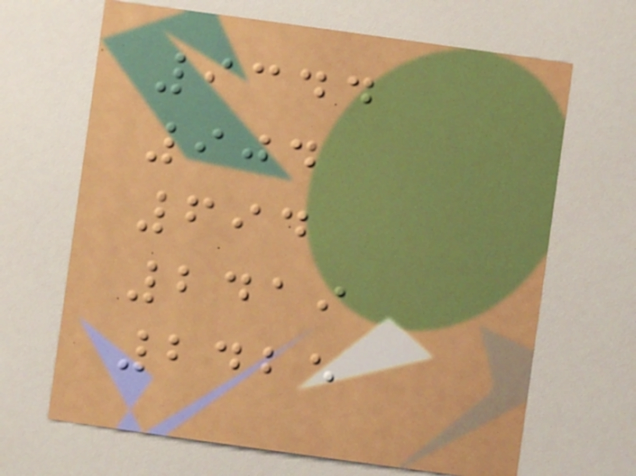9344
904
694
2419
2425
